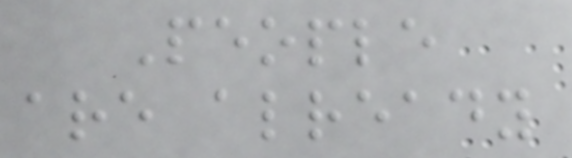People
are already
